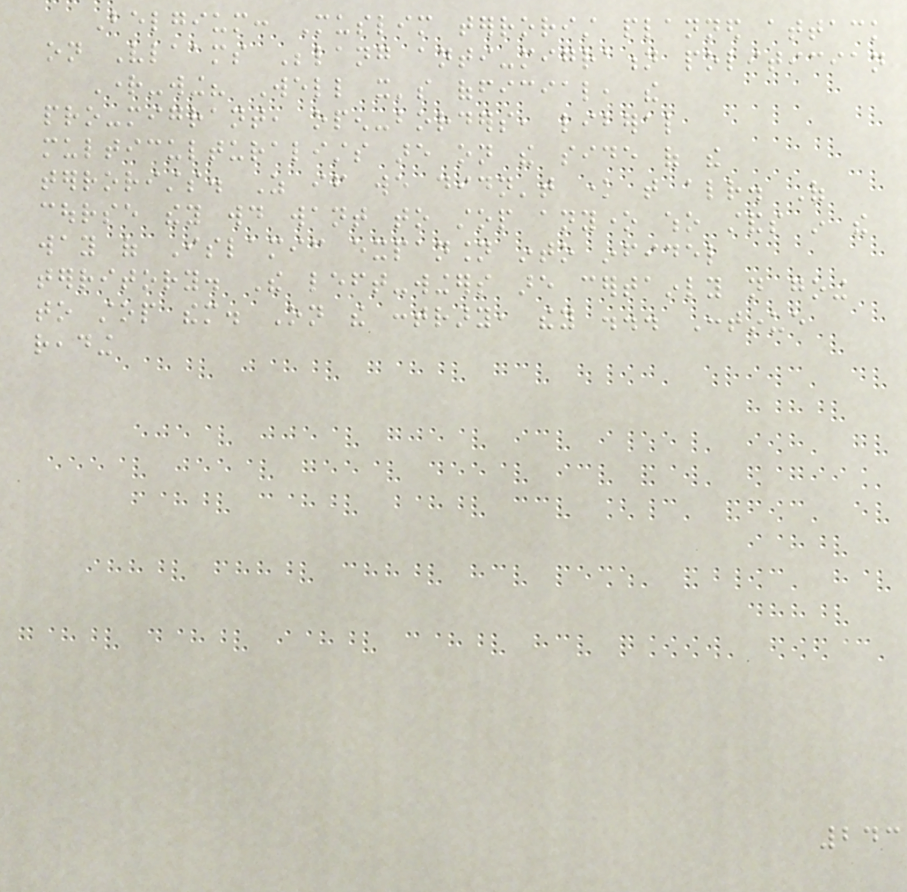Belgium: Muslim terrorist planned attack
on Vlaams Belang anti-migration politician
Right-wing? Well it's official, the
pro-migrant, open-borders, liberal
multiculturalists are on the side of the
terrorists. As if we didn't know that already. Of
course they would want to stop anyone who stands in the
way of Islamic expansion into infidel
territory. The left-wingers are certainly not going
to stop them. On the contrary, they ... Continue
reading
243
